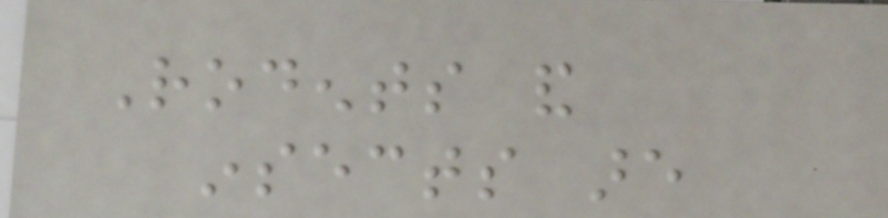Rodents and
insects are
